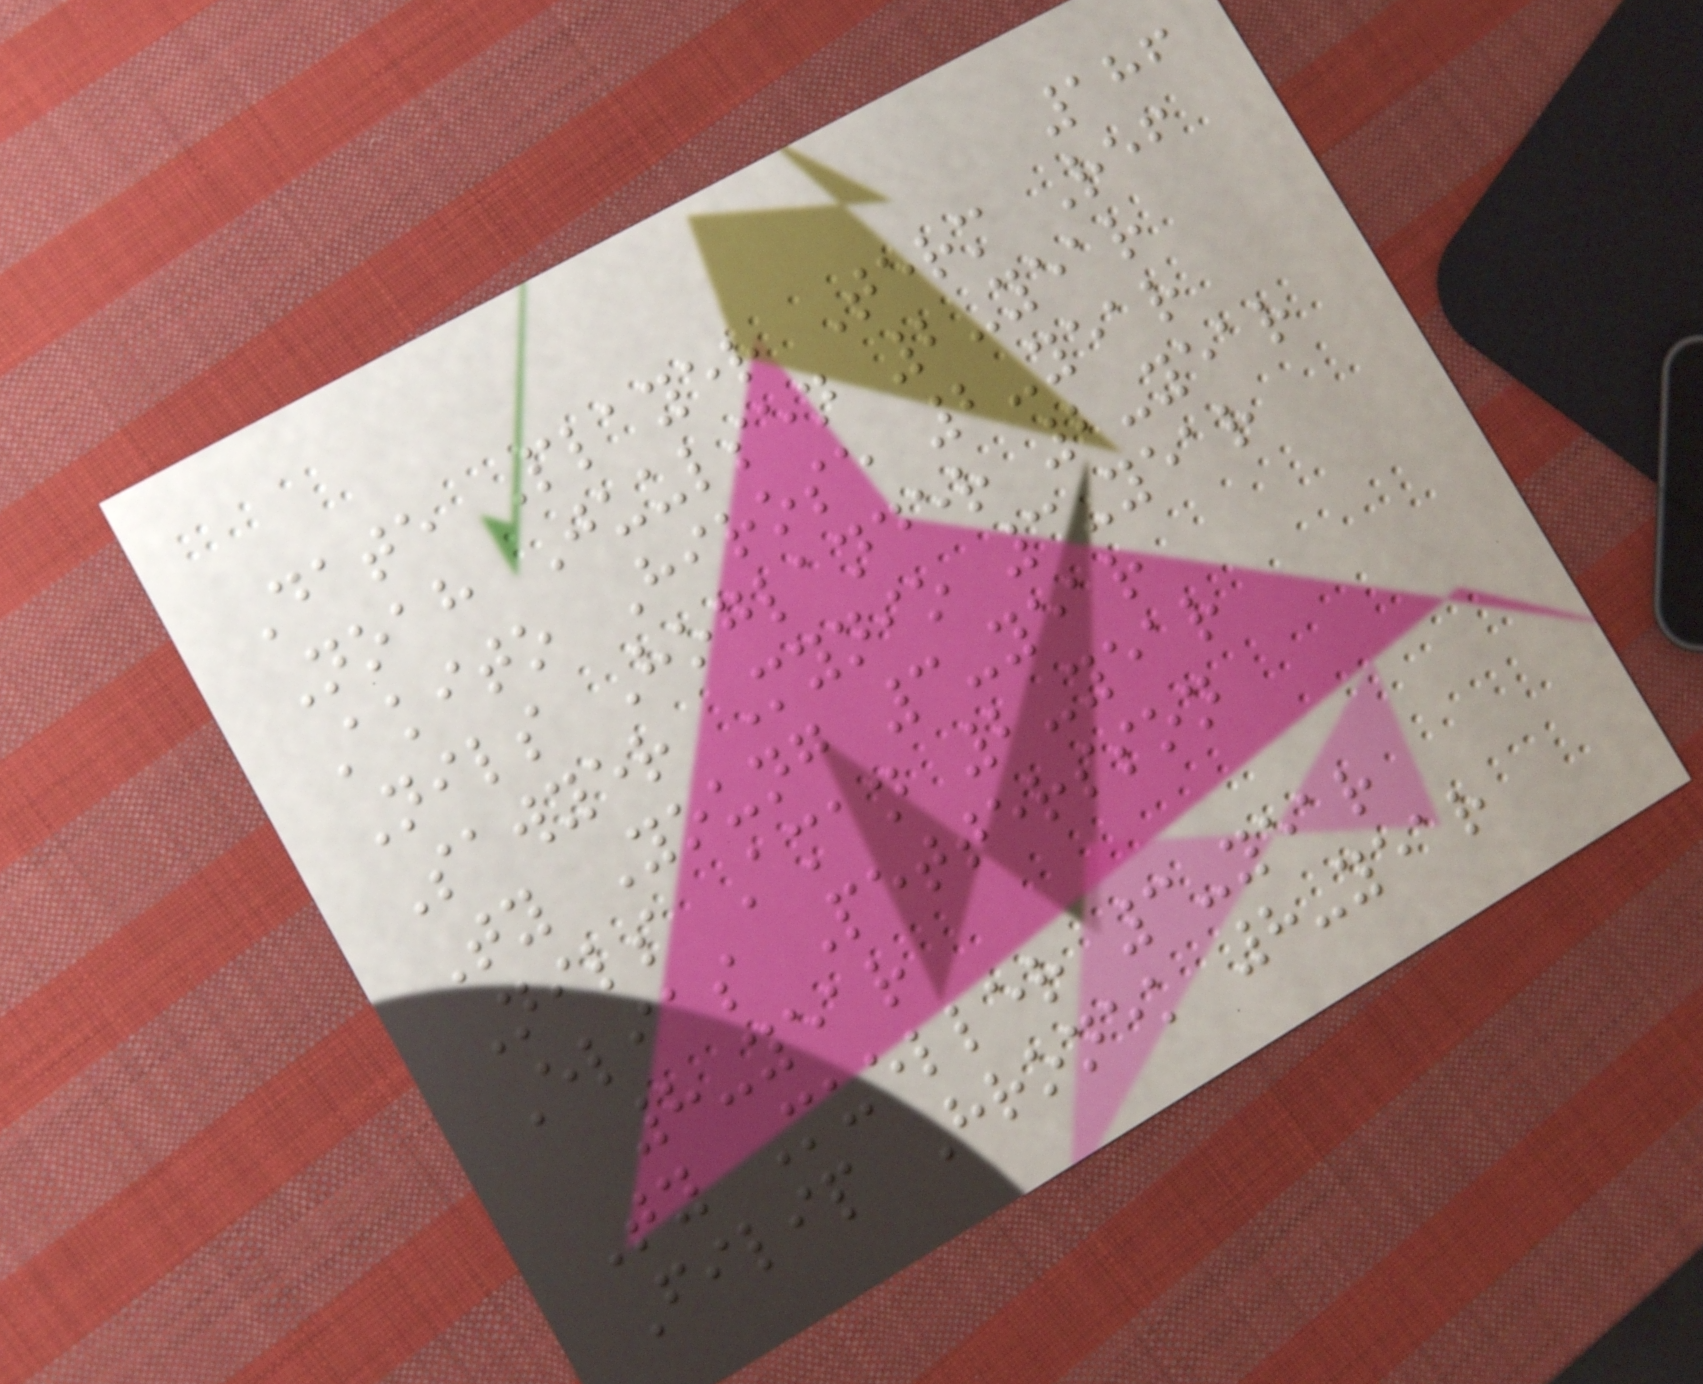186
Date Player Term Ref
Noah Juulsen 2-year
Akito Hirose 2-year
Nils Hoglander 2-year
Sawyer Mynio 3-year
Ty Young 3-year
Nils Aman 2-year
Elias Pettersson
8-year
Ty Mueller 3-year
Filip Hronek 8-year
